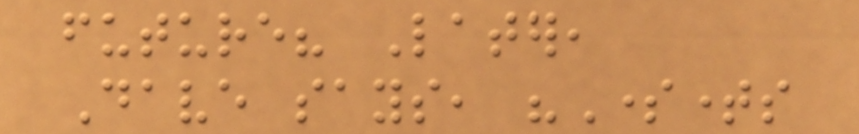future? Later,
Dave says, "Sometimes
